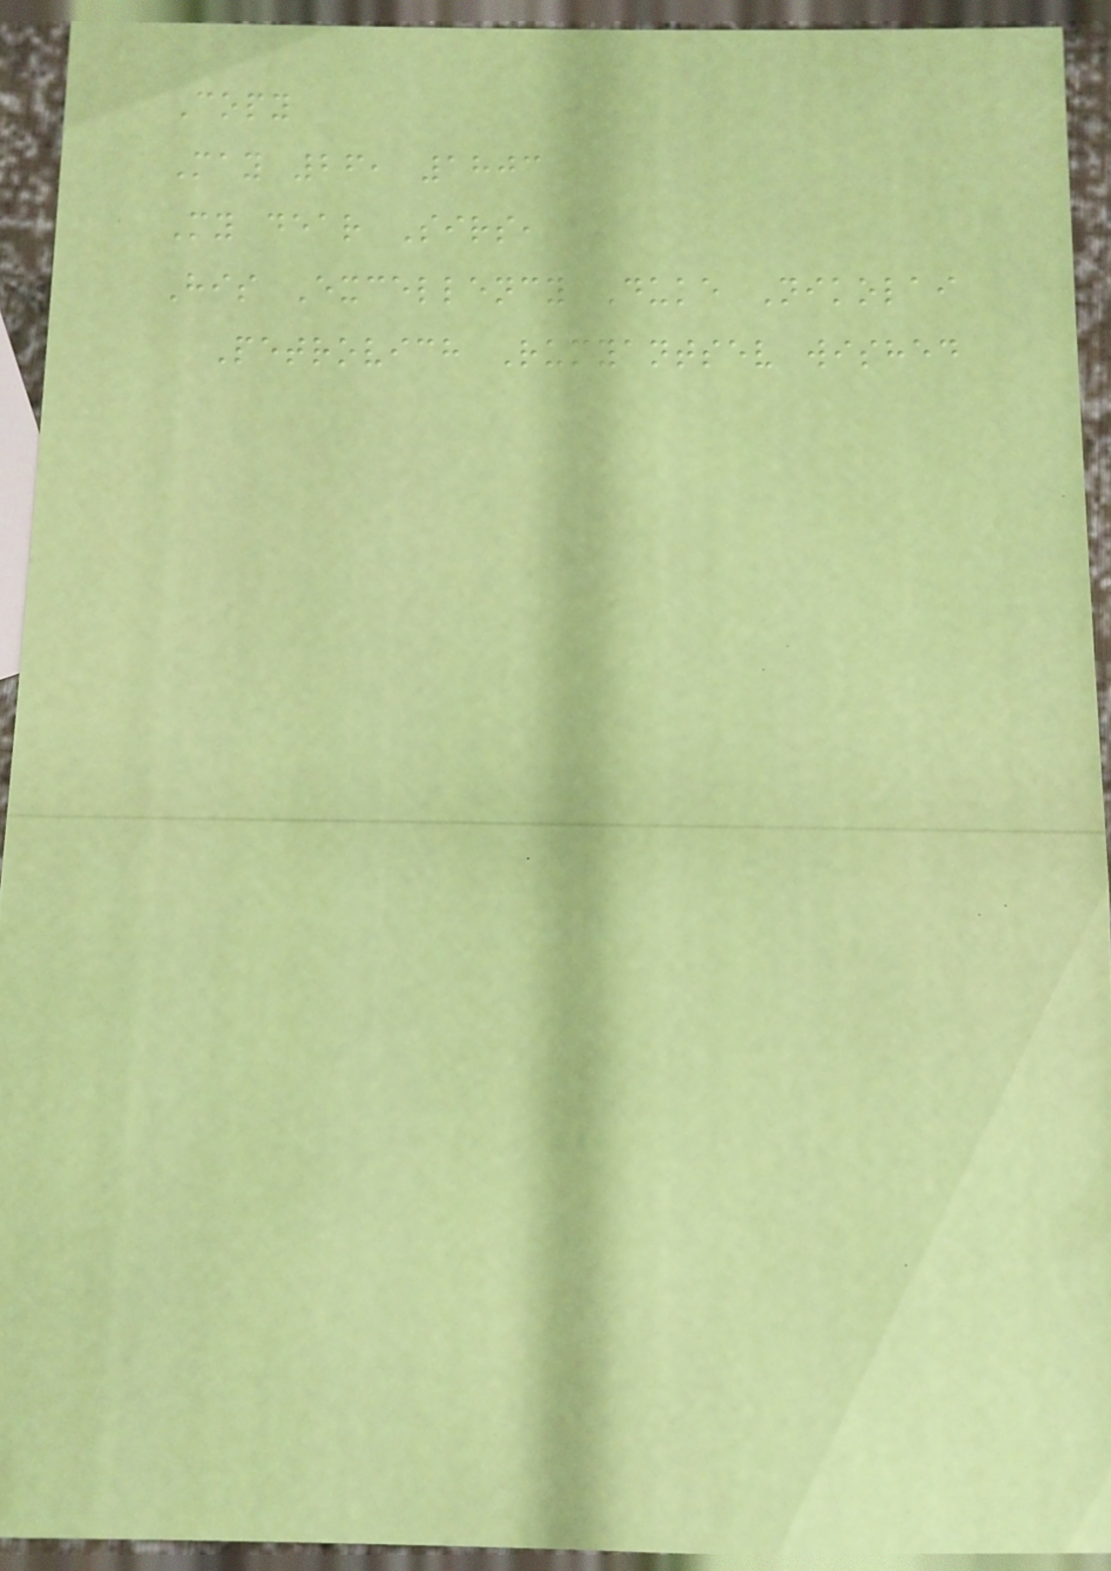Copy
May 26, 1803
My dear Sirs,
His Excellency Duke Nikolai
Petrovich Rumyantsev wished
